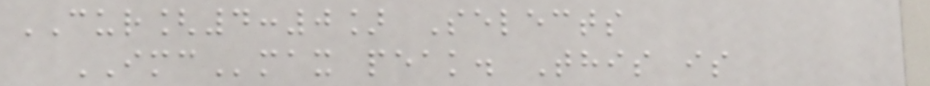CUR[4:0] Selects
IMCmax peak. This is
